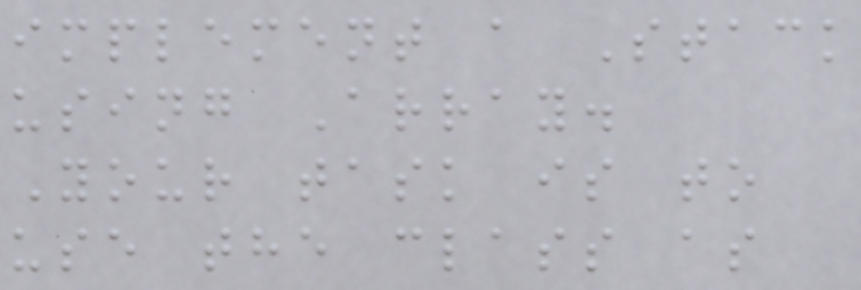implement a Stack
using Array.
Your task is to
use the class as
